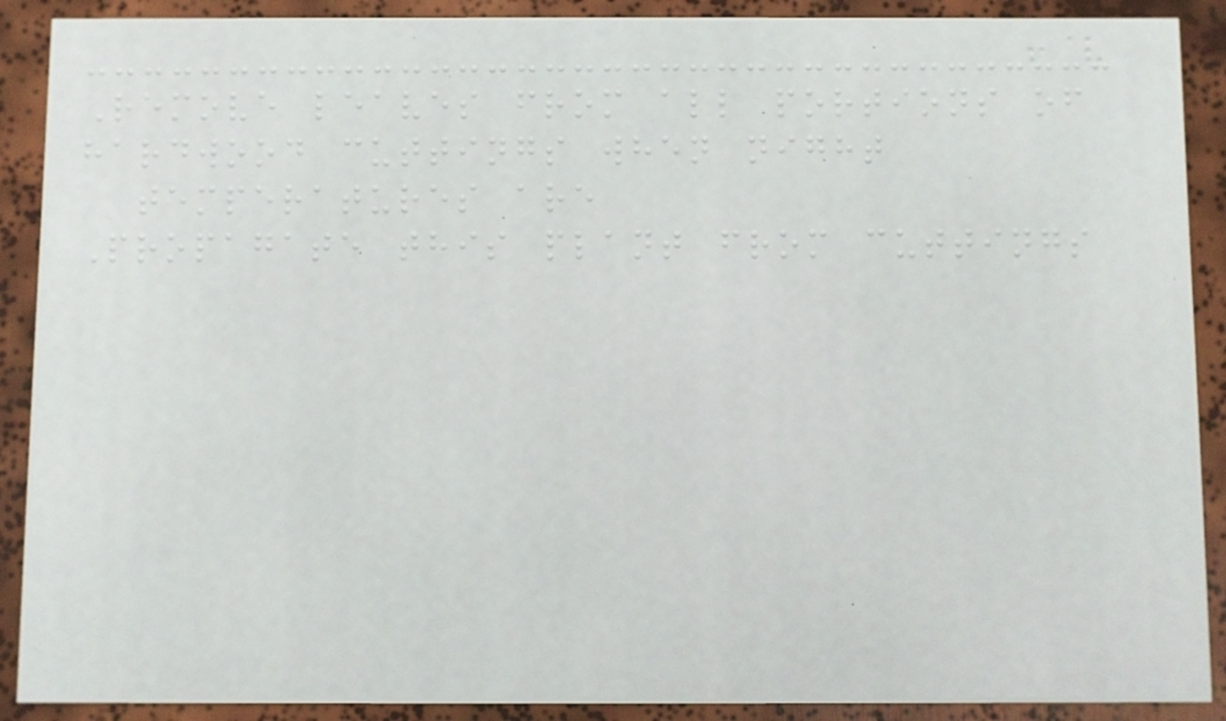Remove leaves from all portions of
hardwood cuttings when night
temperatures are
Propagate this plant from cuttings
